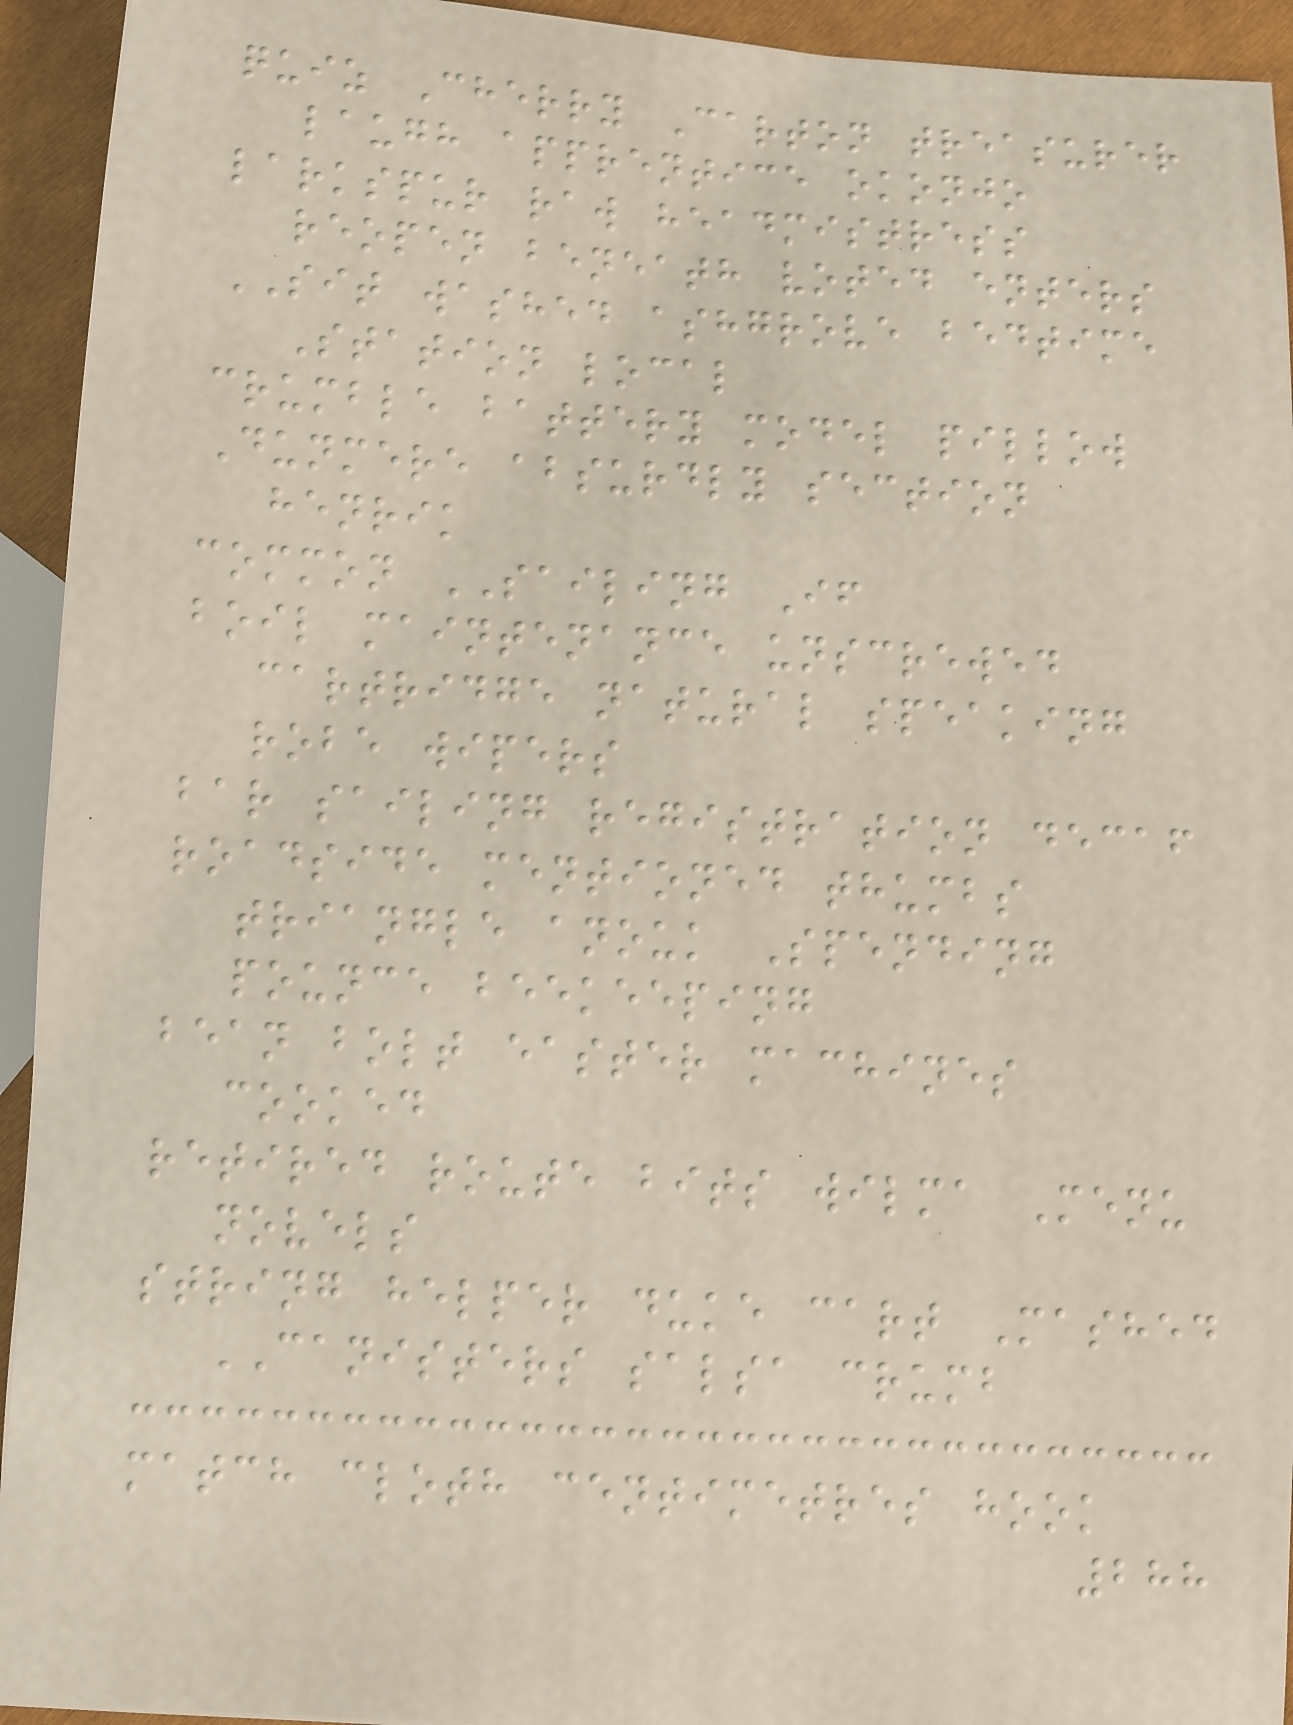quiz Cherry Carton treasurer
laugh apprentice okonjo
larkspur raw headmistress
reopen beneath voted enters
SIT washed ashgrove bedtime
Station local
crumble battery model pillow
Dunmere absurdly section
henrik
common SAILING If
boil maintenance unscrewed
cartridge natural speaking
robe wipers
bar sailing registration decaf
roadside mentioned thumbs
triangle anouk Spending
pounce beekeeping
bean bolt easter machines
cooked
retired route bits wilma Menu
novels
string helper duke cart Mashed
CANISTERS salsa crumb
match cloth centimetres hook
288
